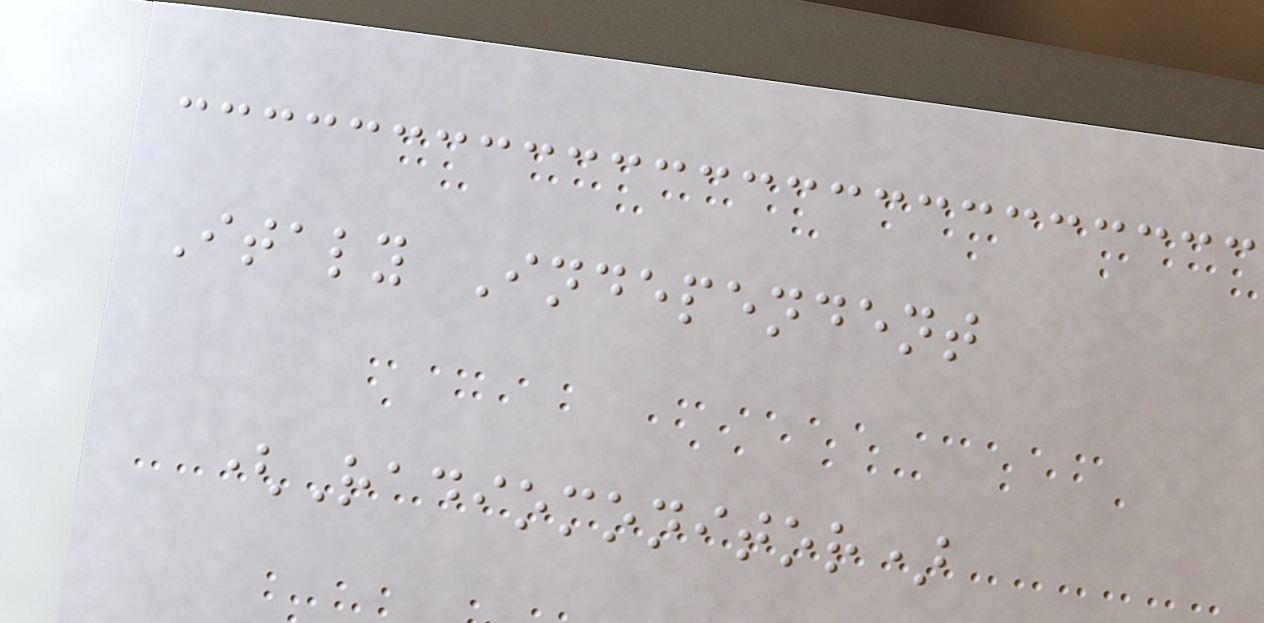Italy Independent
(Radiomonitor)
